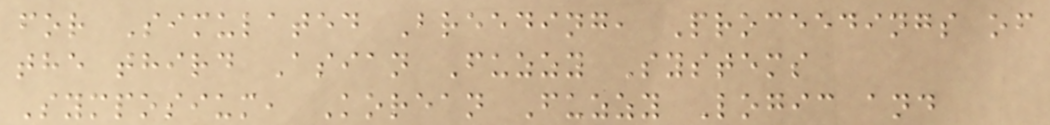for Simulated Breeding, Proceedings of
the third Asian Fuzzy Systems
Symposium, Korean Fuzzy Logic and
